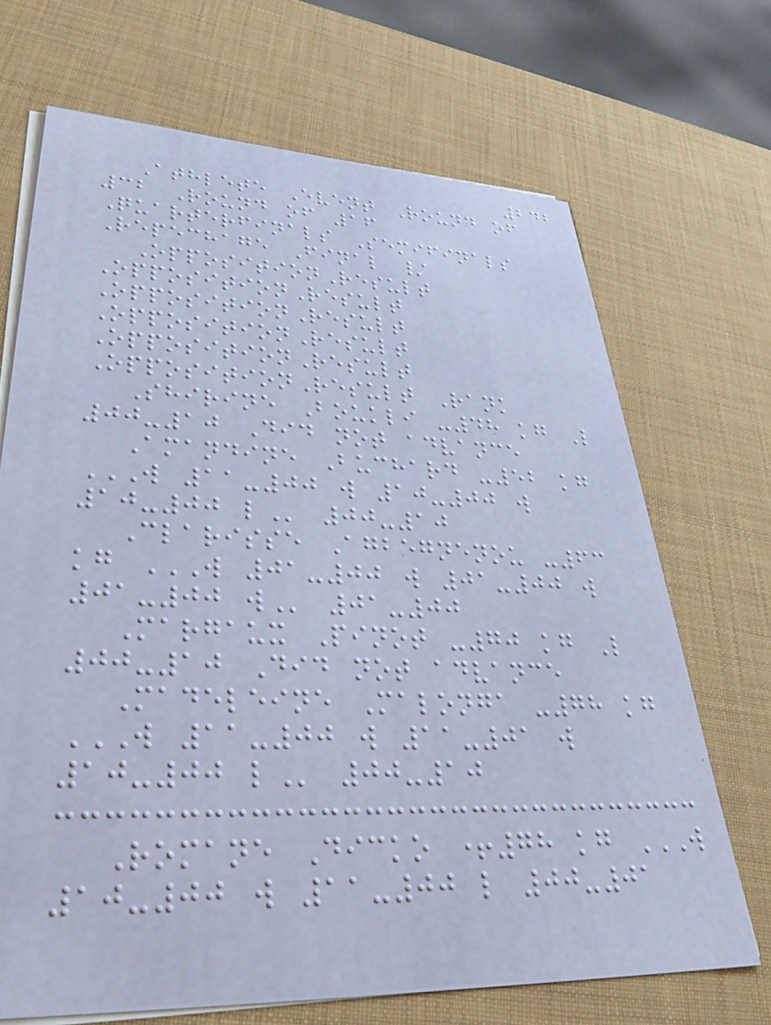242
Athlete Event Round of
32 Round of 16
Quarterfinals Semifinals
Repechage Final /
OppositionResult
OppositionResult
OppositionResult
OppositionResult
OppositionResult
OppositionResult Rank
Shirine Boukli -48 kg L
00-10 Did not advance
Amandine Buchard -52 kg
W 11-00 W 10-00 W
10-00 L 00-10
Clarisse Agbegnenou -63
kg W 01-00 W 01-00 W
01-00 W 01-00
Margaux Pinot -70 kg L
00-10 Did not advance
Madeleine Malonga -78 kg
W 11-00 W 11-01 W
10-00 L 00-10
Romane Dicko +78 kg W
10-00 W 11-00 L 00-01
